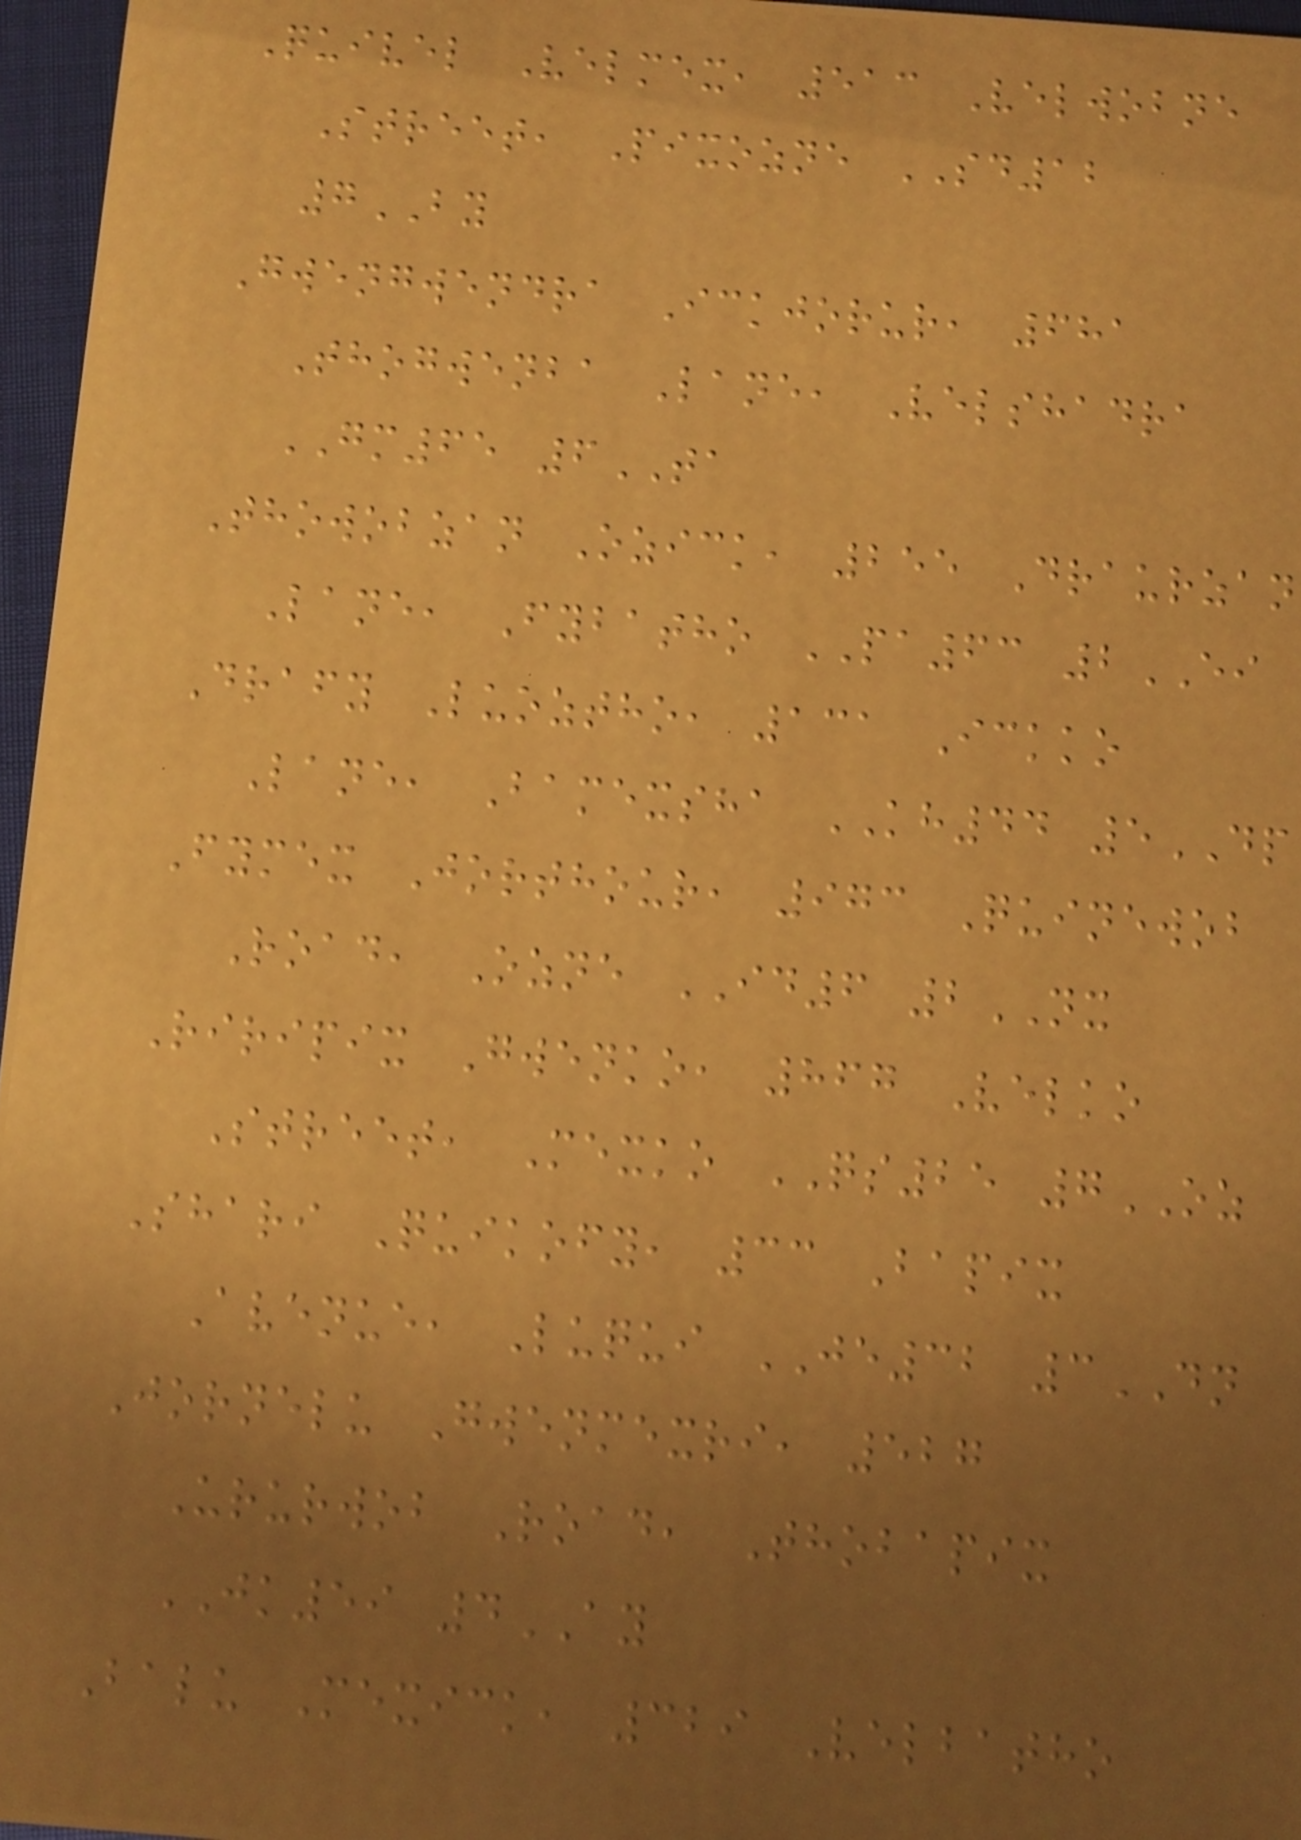Quivel Velmex, 513 Velwobne
Street, Pixozne SD12
7BY
Gwengwendra Ickjorur, 681
Thogwenba Lane, Velshadra
GM65 6TA
Thowobzan Ozick, 255 Draurzan
Lane, Fybatho PA63 2EI
Drafy Luoztho, 131 Ickko
Lane, Bamexsha KH44 5DP
Fymex Jorthour, 973 Quinewob
Road, Ozne ID6 2NX
Riripix Gwenko, 867 Velko
Street, Mexko QS25 7OZ
Shari Quikofy, 33 Bapix
Avenue, Luqui JE32 3DN
Jornelu Gwenmexri, 527
Ururwob Road, Thobapix
JK59 4AY
Balu Mexick, 329 Velbatho
